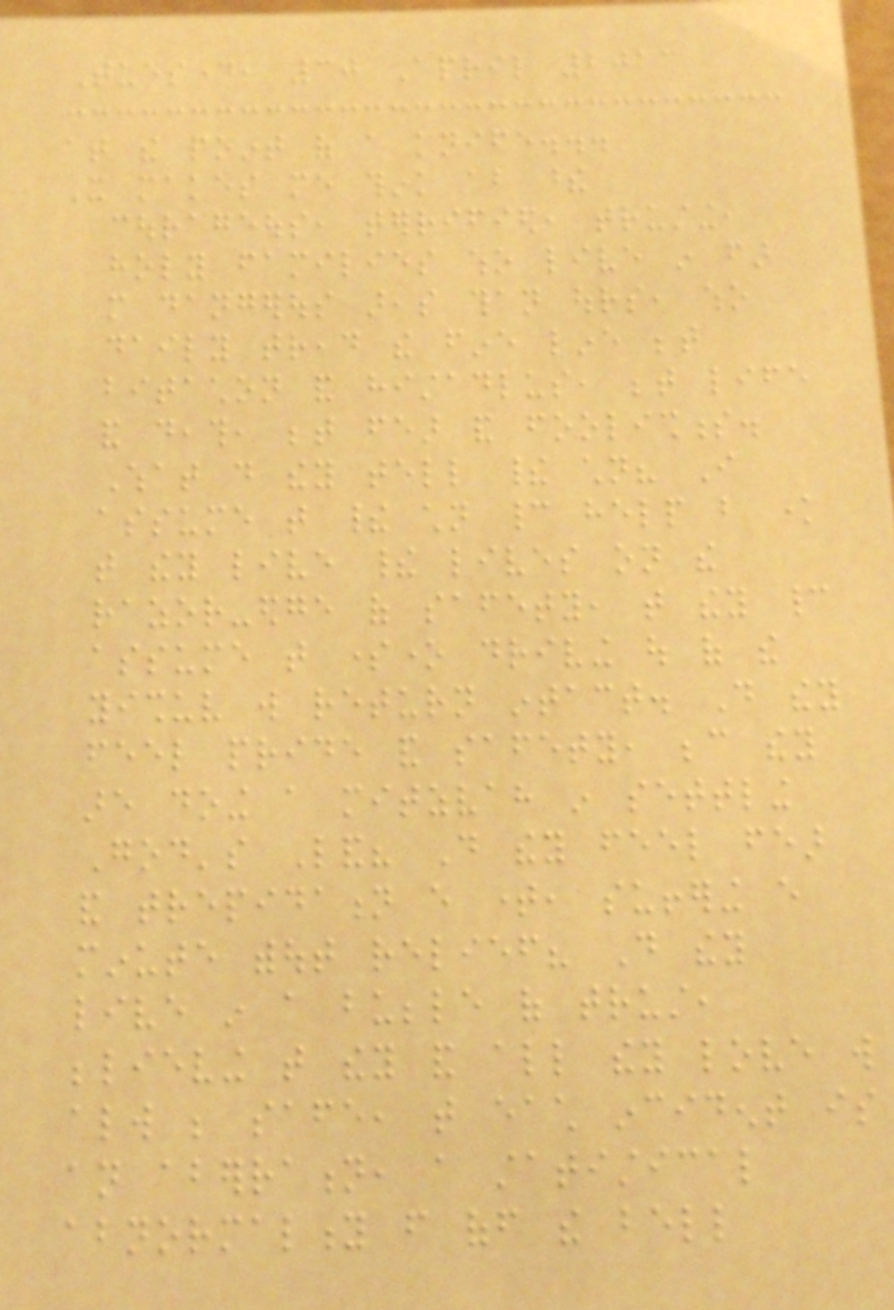Tuesday, 30 April 2013
at the point of a knife...
It makes me think about these
courageous, terrified, trusting,
holy families who live in far
more dangerous areas than ours, who
daily tread the fine line between
bitachon and histadlus, between life
and death, between fear and foolishness.
What do they tell their children? I
assume that their children cannot help but know
that they live their lives on the
razor-edge of safety, that they cannot
assume that someone driving out of the
yishuv will return intact. Do they
feel pride and safety, because they
are doing a mitzvah in settling
God's Land? Do they feel fear
and trepidation every time, suffering every
minute without relief? Do they
live in a bubble of trust,
believing that they and all they love will
always be safe, that each incident is
an aberration, a statistical
abnormality from off the bell
